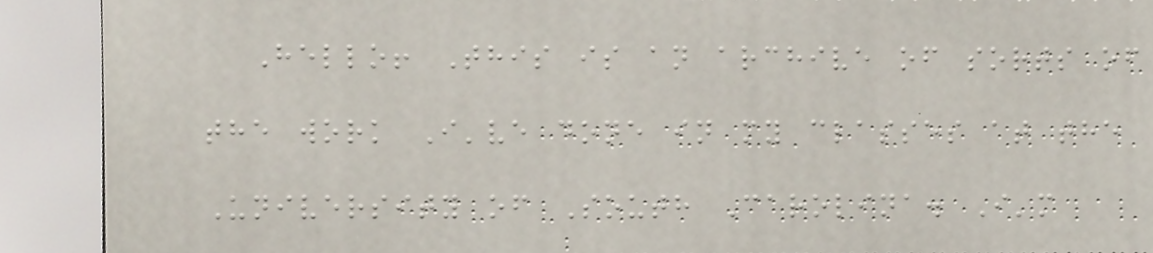Hello! This is an archive of sorts of
the work I've done in my classes at the
University of South Carolina. I'm
